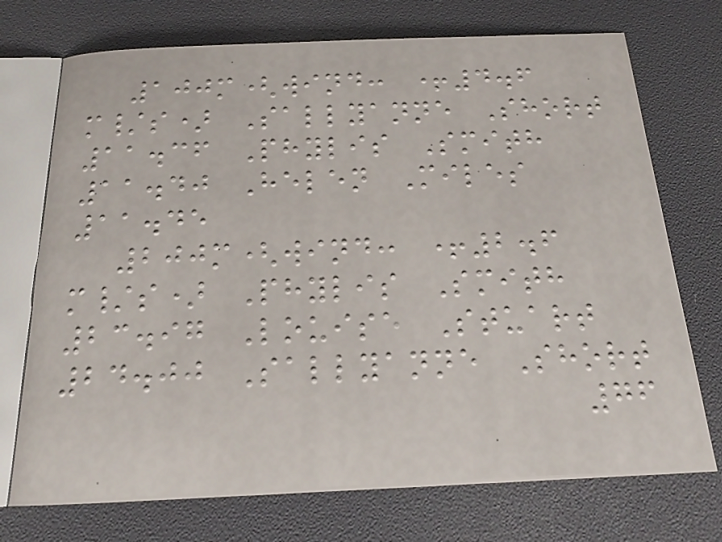100m(wind: +4.6
m/s) Sallyanne Short
11.36 Phylis Smith
11.40 Helen Miles
11.45
200m(wind: +2.6
m/s) Phylis Smith
23.97 Louise Stuart
24.00 Sallyanne Short
76
